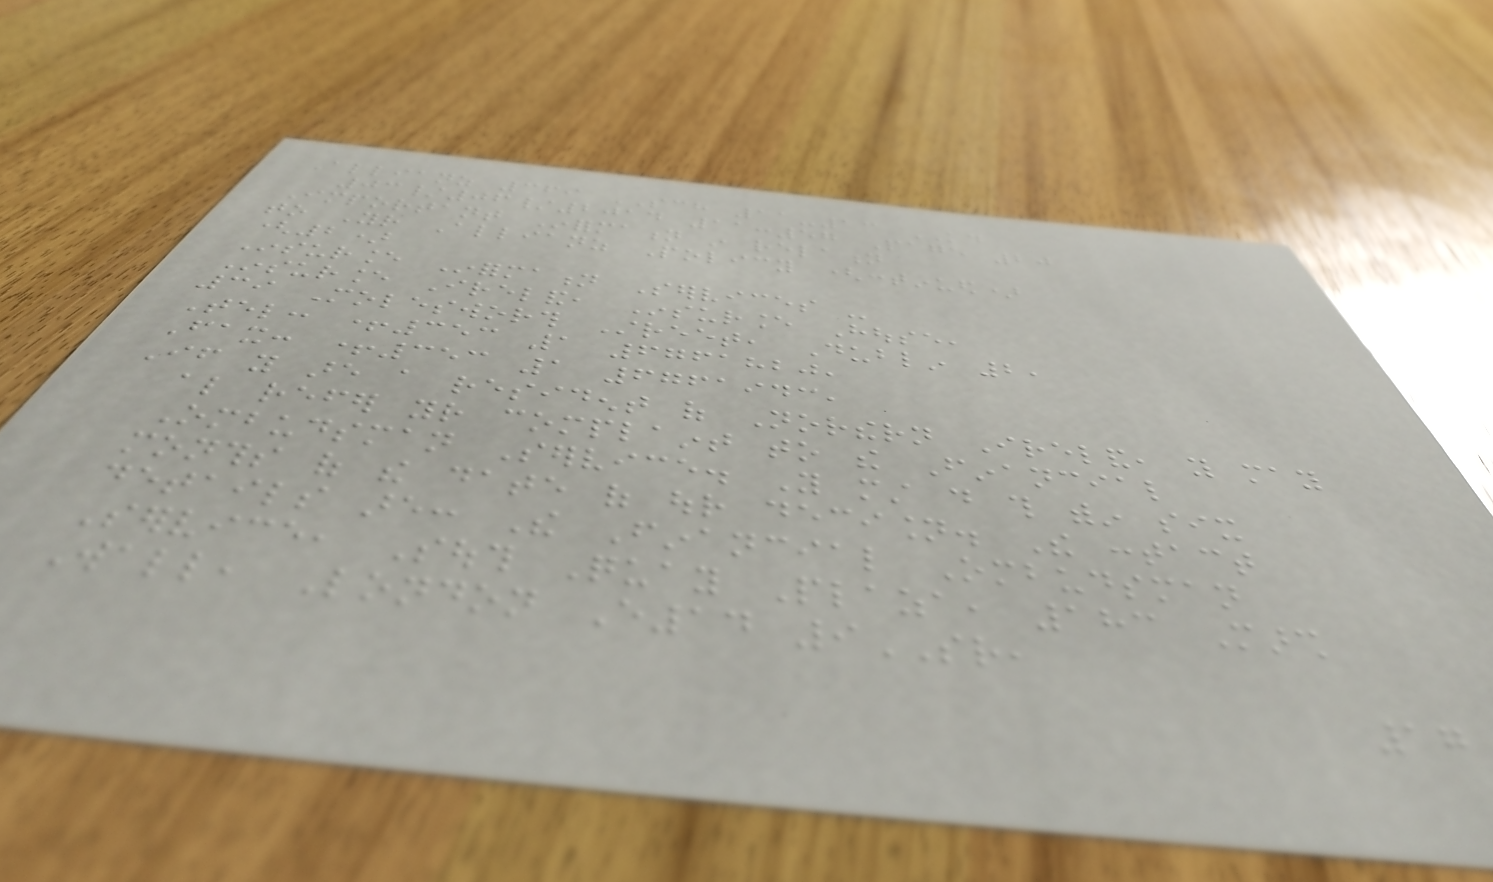Allianz 369 SCH 11-13 KD
03/06/2014 11:57 Page 20
Important Information in relation
to Your Allianz Policy (continued)
(2)
Insurance Information Services -
Insurance Ireland, Insurance House,
39 Molesworth Street, Dublin 2,
Tel: +353 1 6761820,
Fax: +353 1 6761943,
If you are a resident of Northern Ireland, you may
also refer your complaint to the Financial
Ombudsman Service. You must do this within six
months of the date of our decision. The contact
details are: The Financial Ombudsman
Service, South Quay Plaza, 183 Marsh
Wall, London E14 9SR,
17
